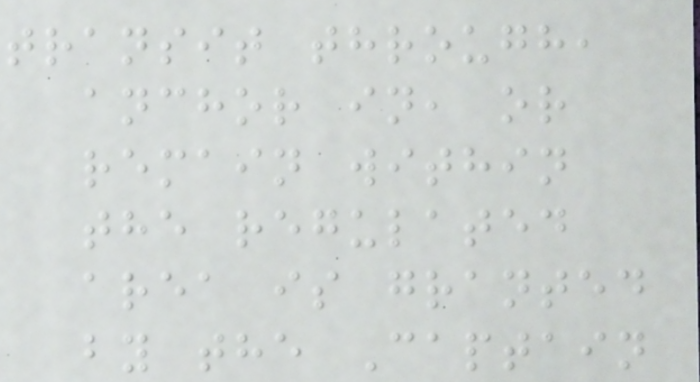transit through,
anchor in, or
remain within
the regulated
area is granted
by the Captain
